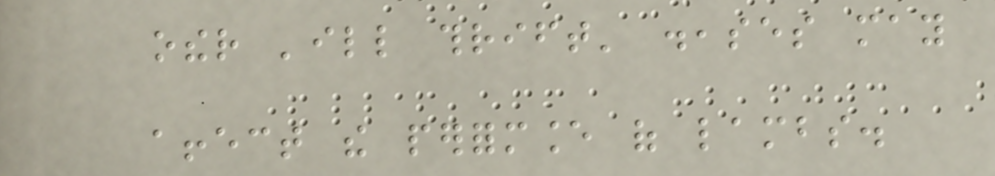other 'ill thrift' diseases may
affect the performance of lambs.
